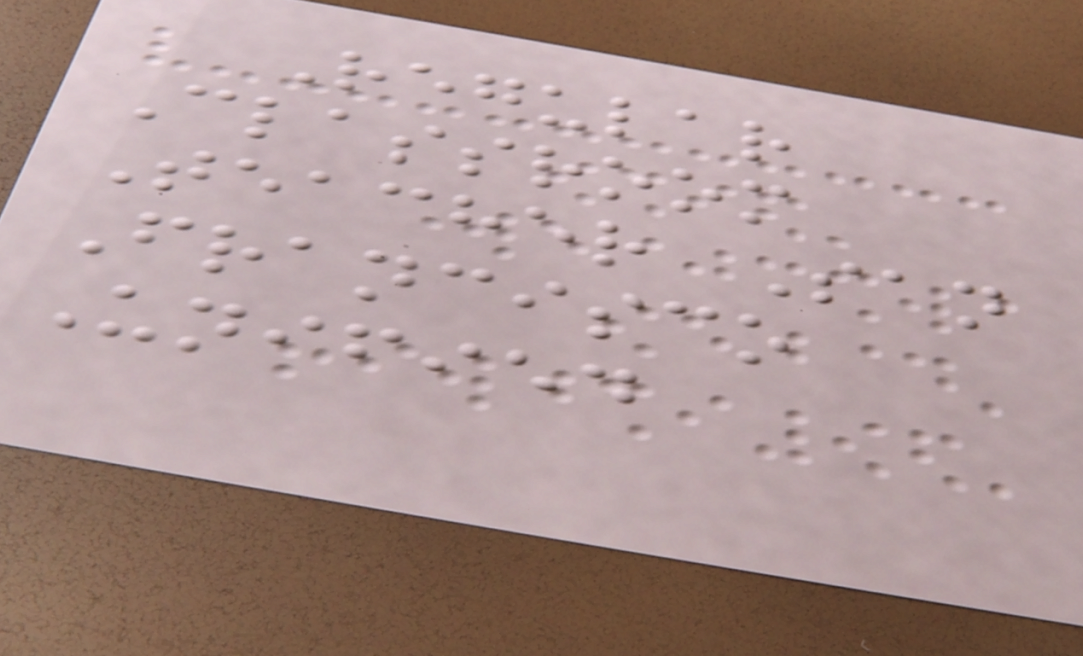Regular
Classroom
Teacher San
Francisco
Unified
